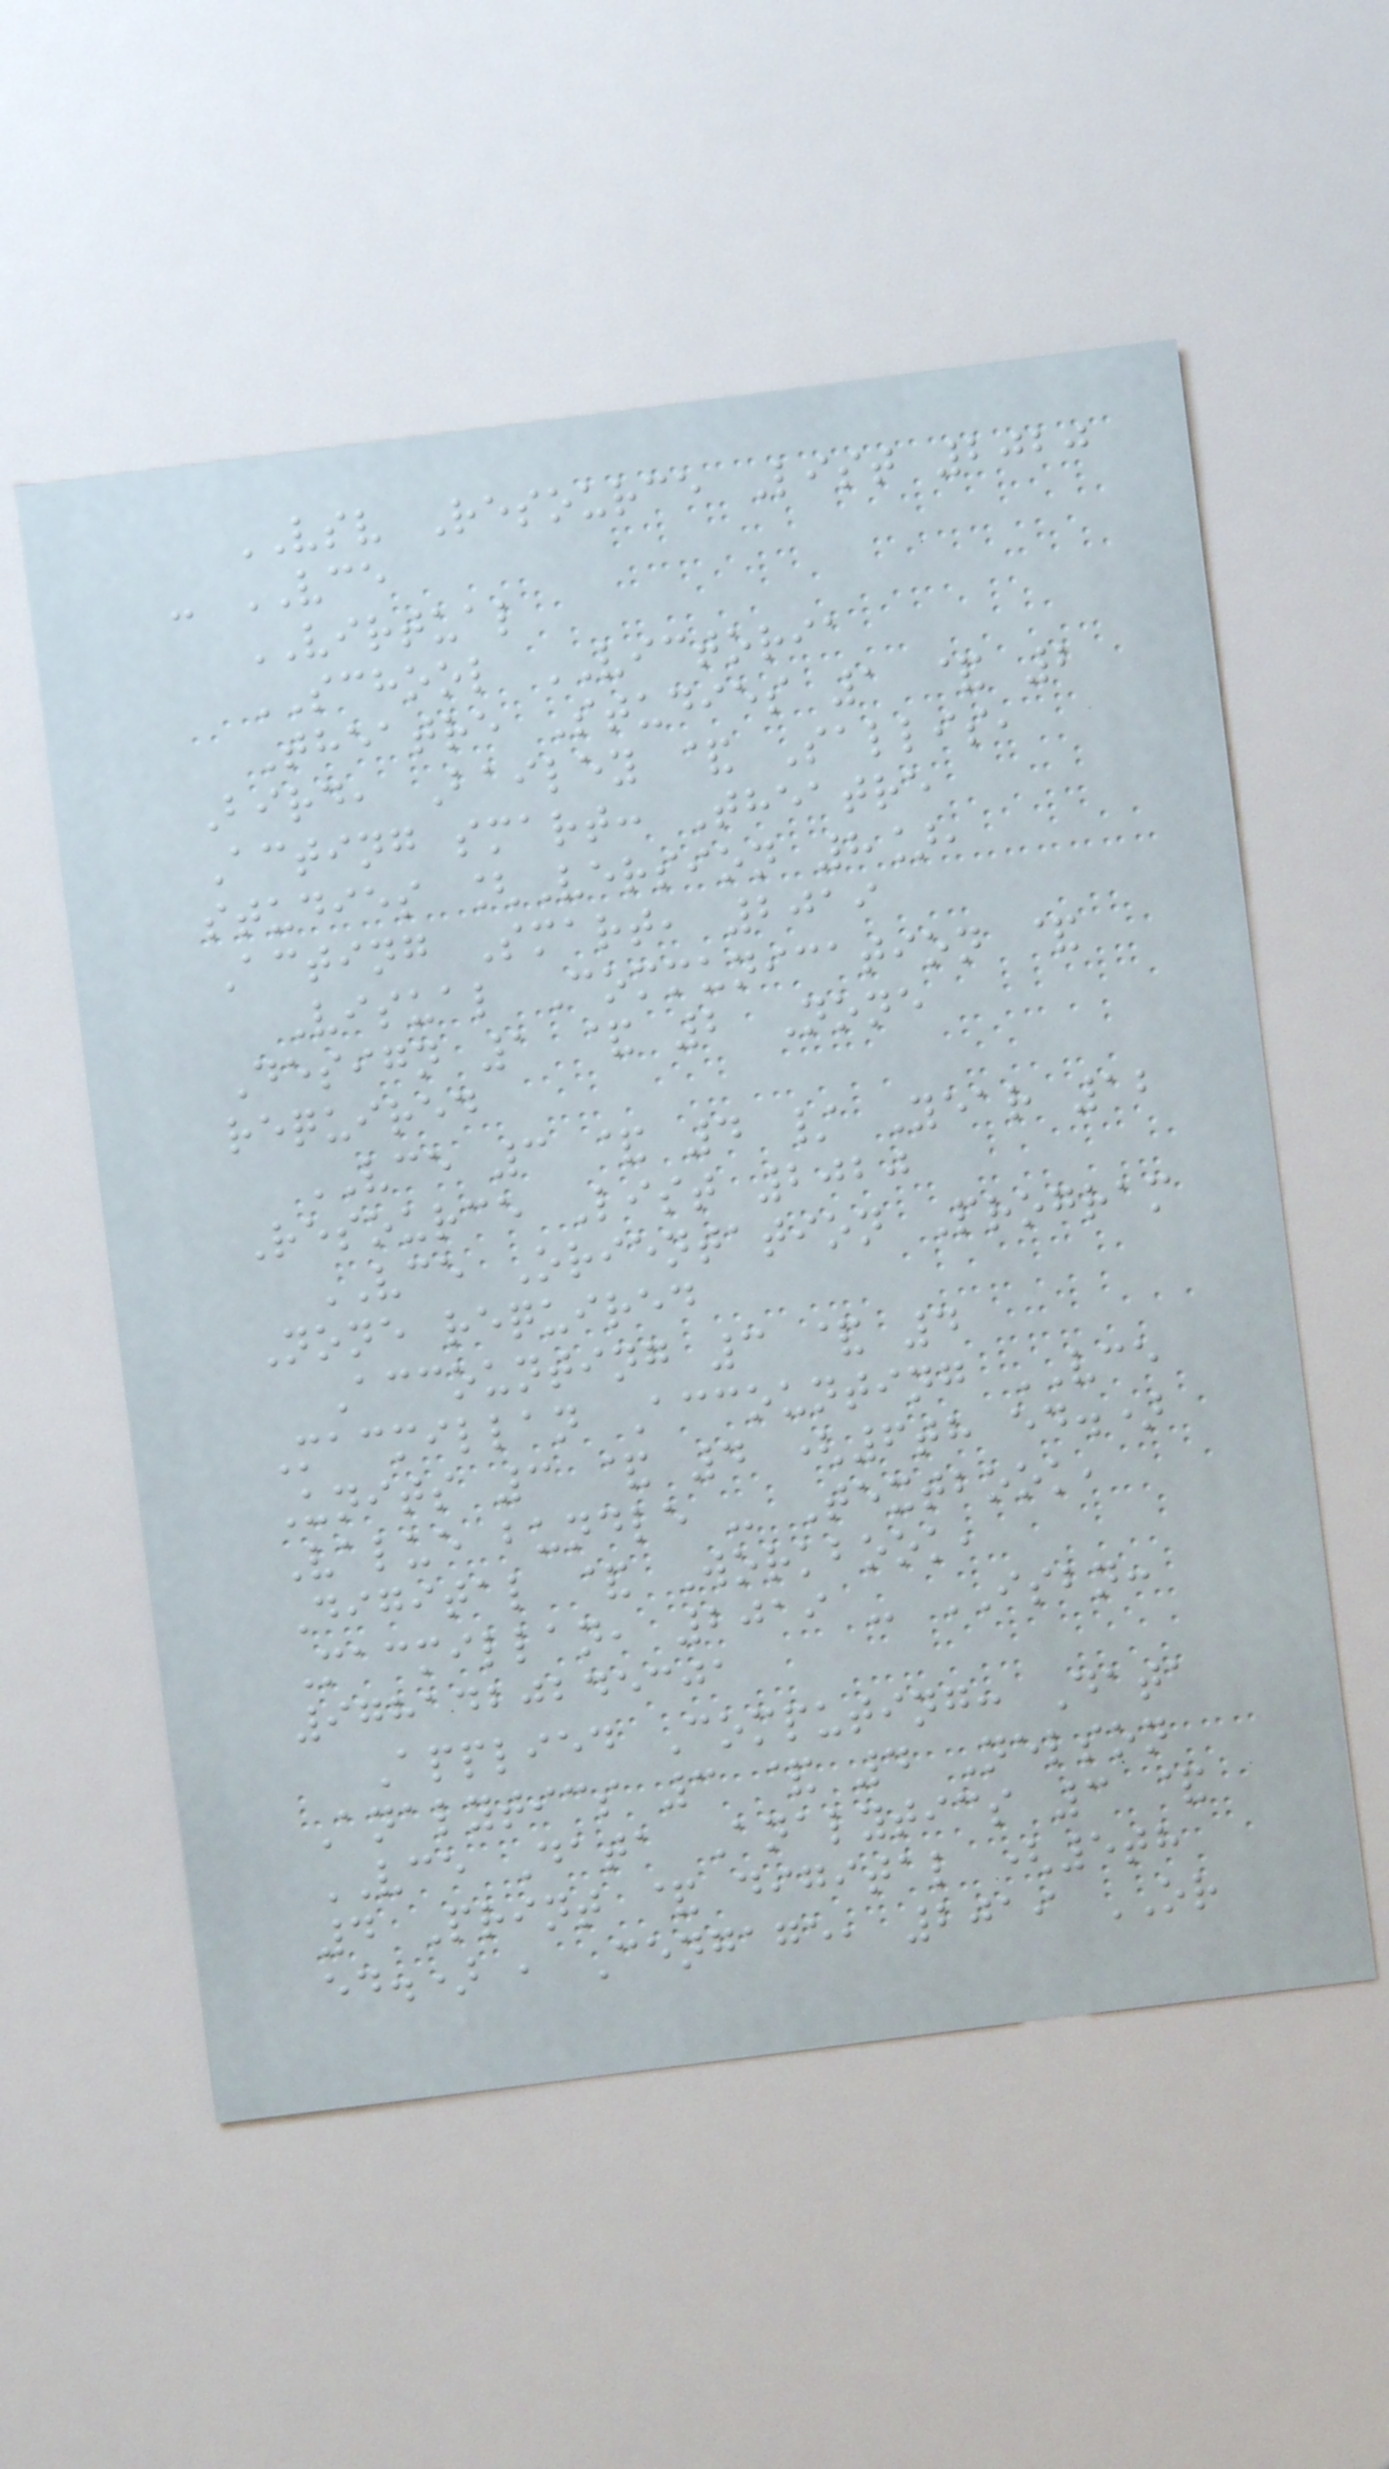VSV Resource List 2020
- VCE
VIRTUAL
SCHOOL VICTORIA
Theatre Studies 1 & 2
Bird, Bailey & Sallis,
Acting smart: Theatre
studies [Version 8],
Acting Smart, 2019
Visual Communication &
Design 1 & 2 None
required
VCE 3 & 4 / Year 12
Resource List 2020
VCE Orientation Program
None required
Accounting 3 & 4
Macmillan Accounting VCE
Units 3 & 4 (6th ed.)
Value bundle - Textbook,
Digital & Workbook,
Macmillan, 2019 - ISBN:
9781420245301
Applied Computing: Data
Analytics 3 & 4 Nelson
VCE Data Analytics 3 &
4 Print & digital (5th
ed.) , Cengage, 2019 OR
